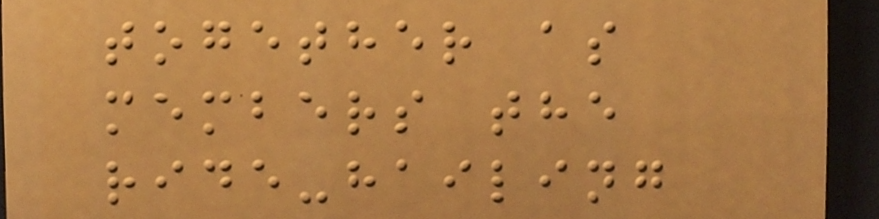together as
members the
ride-hailing
